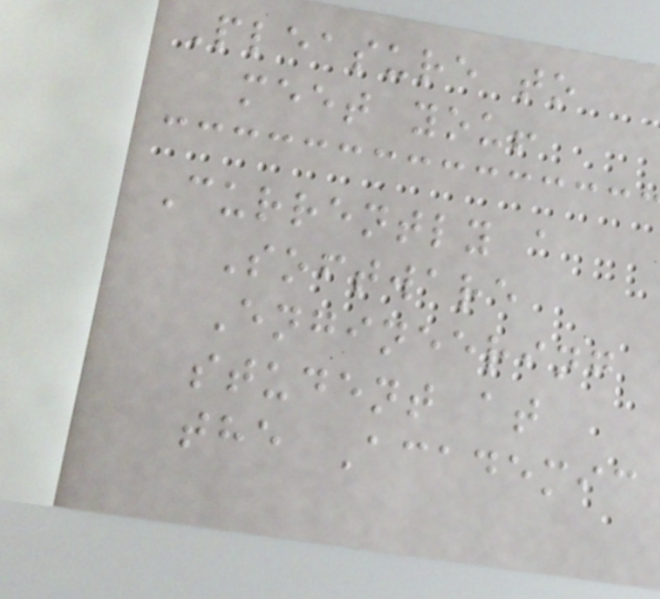Pleasure to
meet you!
Currently a
Software
Engineering
student at
the Academic
